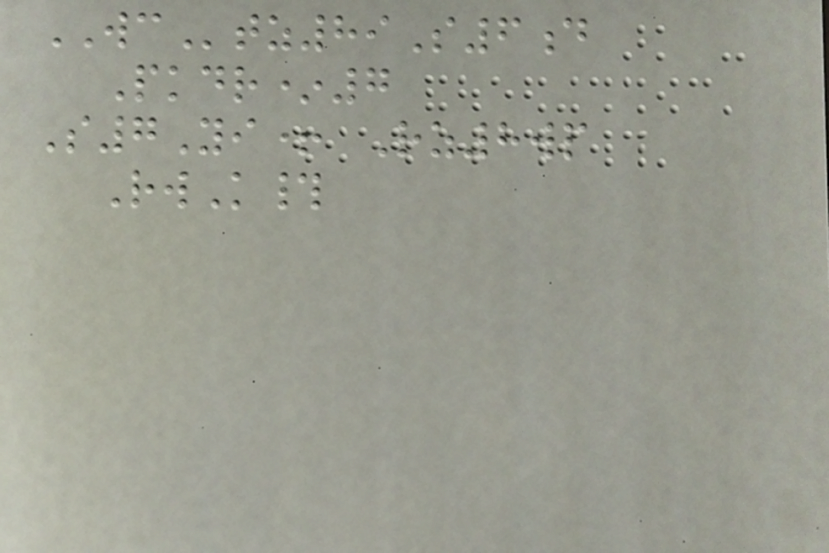WCtz89S6d
Pkdr*7
S7Yi+ Rz8wp
RwK#
